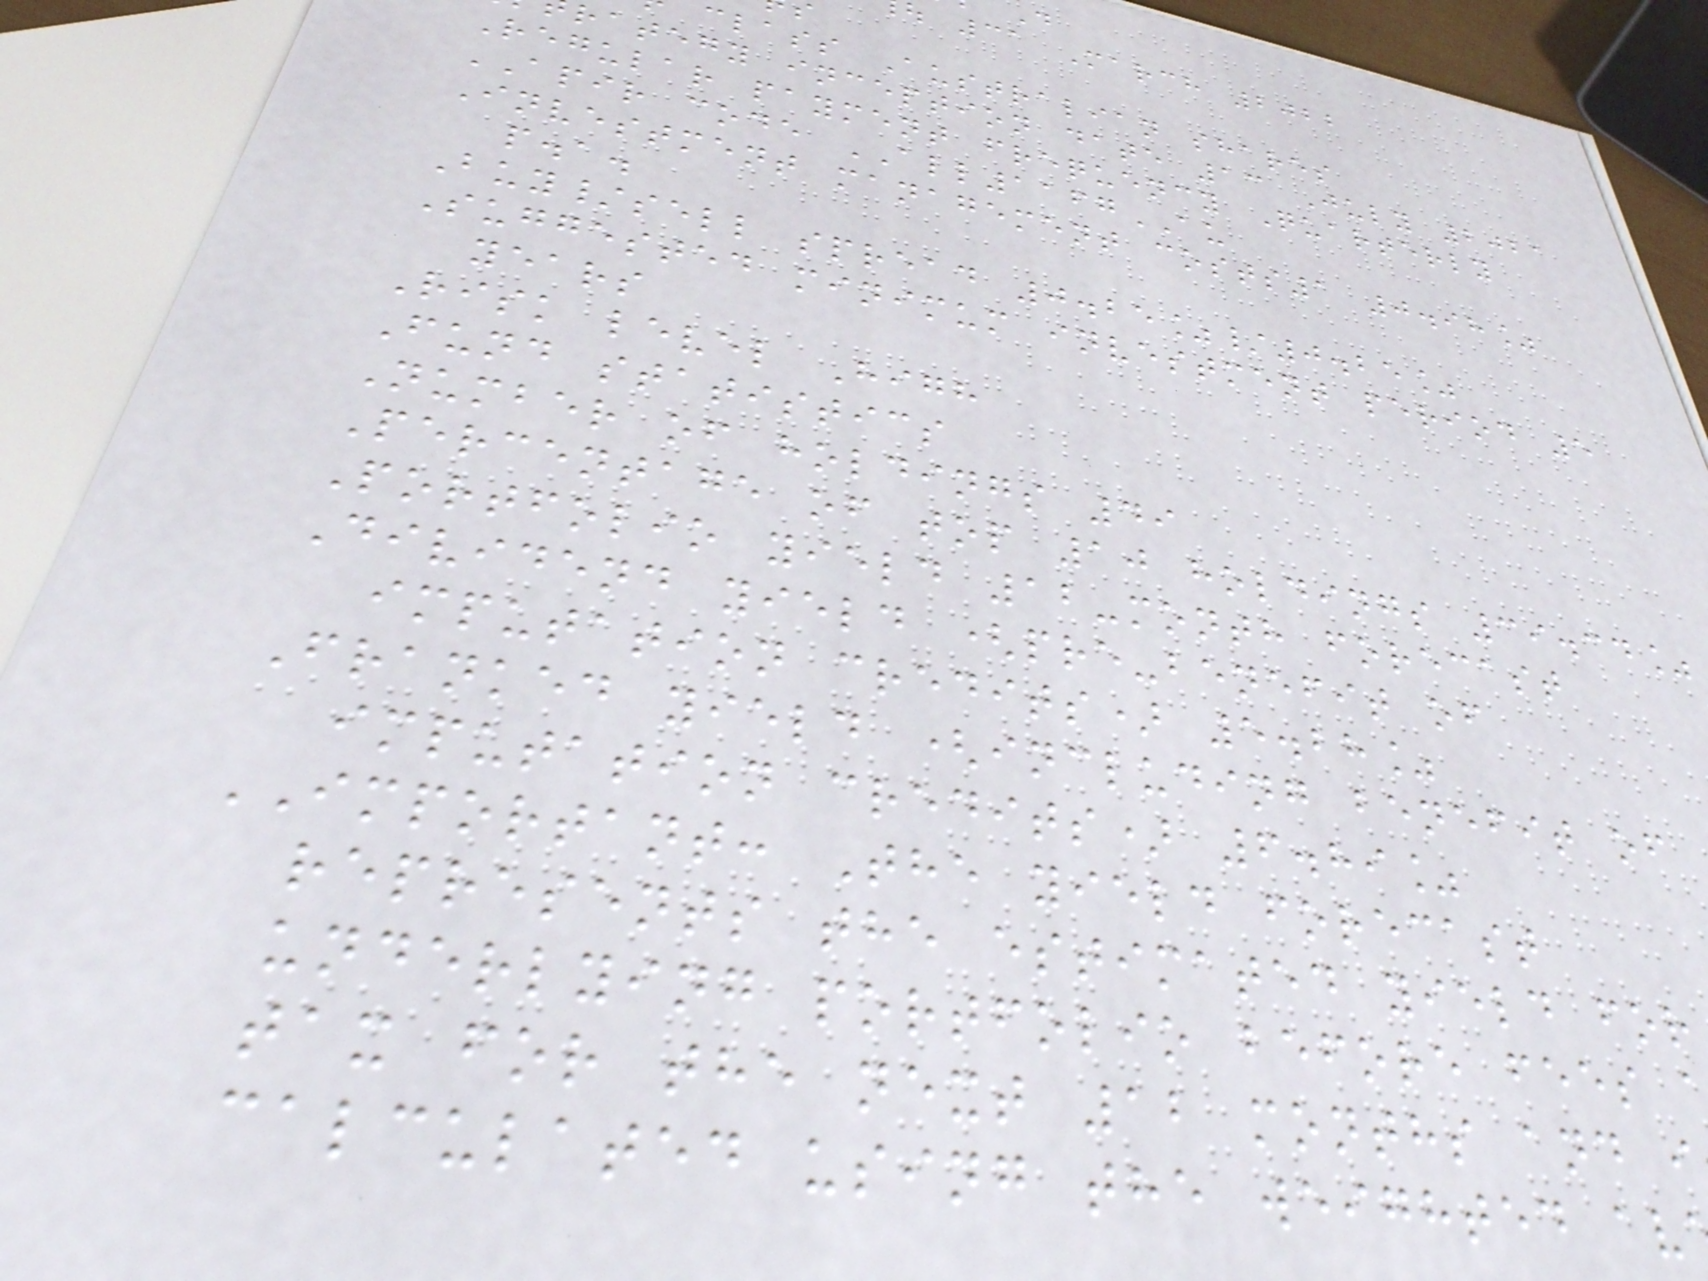31 March 2022
class Australian shares
rategy inception date 13 July 2021
Regular payment frequency Quarterly
APIR code ALL1167AU
Investment management costs1 0.98%
p.a.
Buy/sell spread 0.25%/0.25%
Suggested minimum investment period 5
years
Risk level High
Fund statistics
Number of holdings 49
Percentage of top 10 holdings 39.34%
Portfolio yield 12-month forecast
Dividend yield (pre-benefit of
imputation credits) 5.28%
Franked yield (including benefit of
imputation credits) 6.89%
IMPORTANT: The yield forecast
represents the estimated yield for
underlying portfolio before fees
tax for the next 12 months and i
calculated using the weighted av
